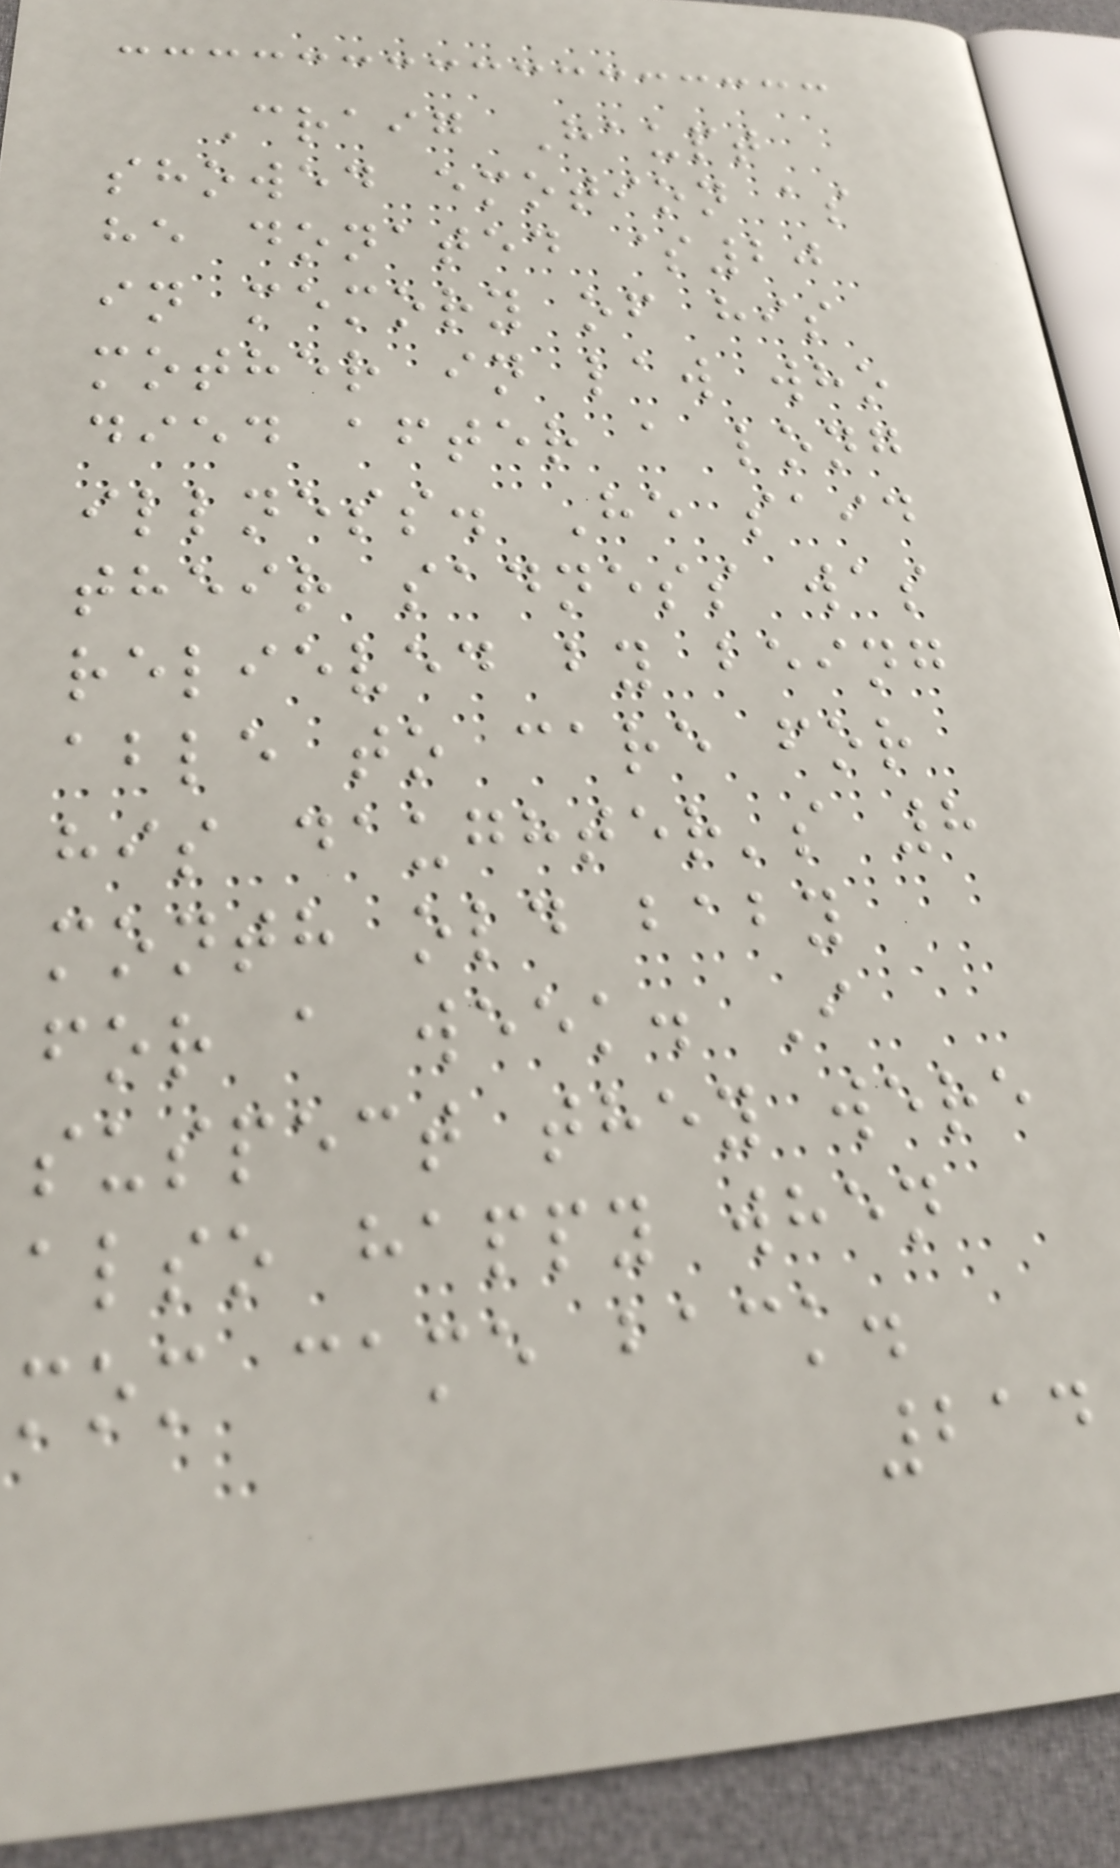Craig Haupt
showed emotion as
he donated $20
in memory of his
mother in law who
died after a long
illness. He said
their sadness was
relieved by being
able to care for
his daughter's 8
month old baby
for a week. I
suspect they were
also happy when
mom came back.
214
